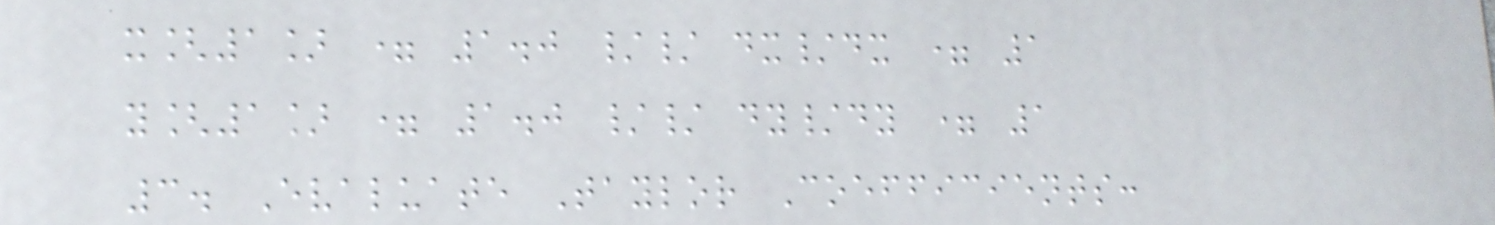x[1] = 1.0 // dx/dx = 1
y[1] = 1.0 // dy/dy = 1
3. Evaluate Taylor Coefficients:
